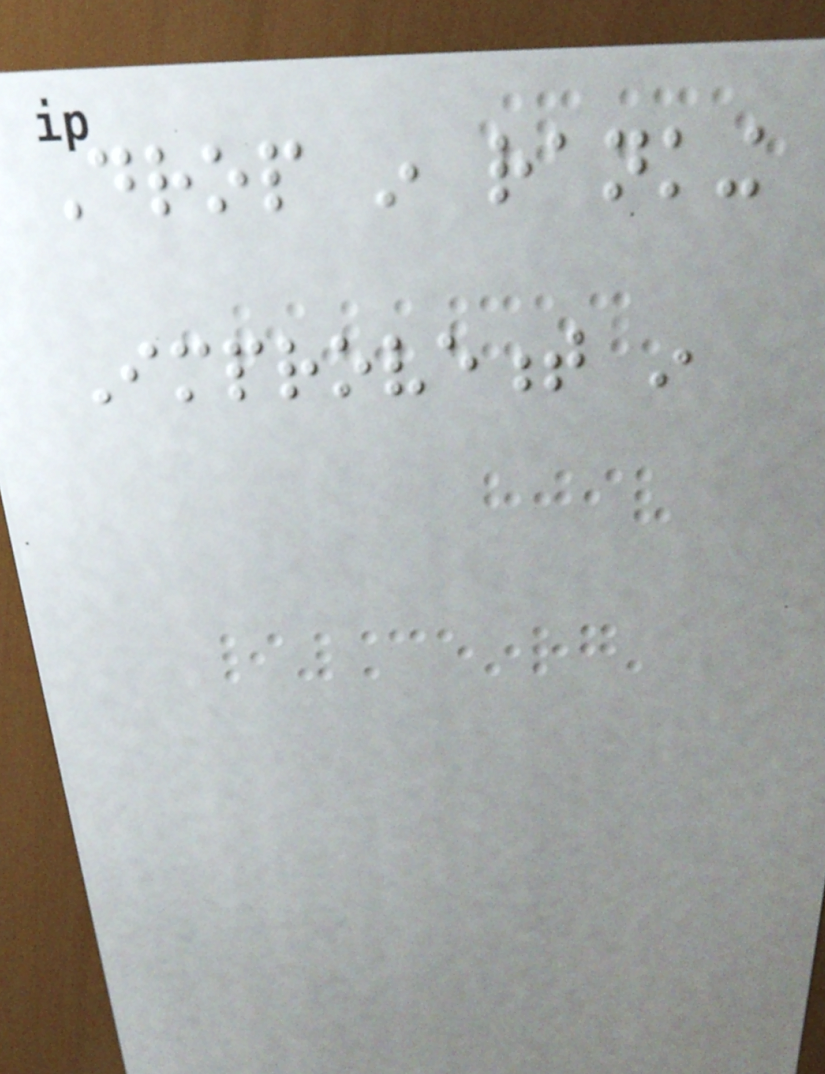Drop in ranking
Improvement in
